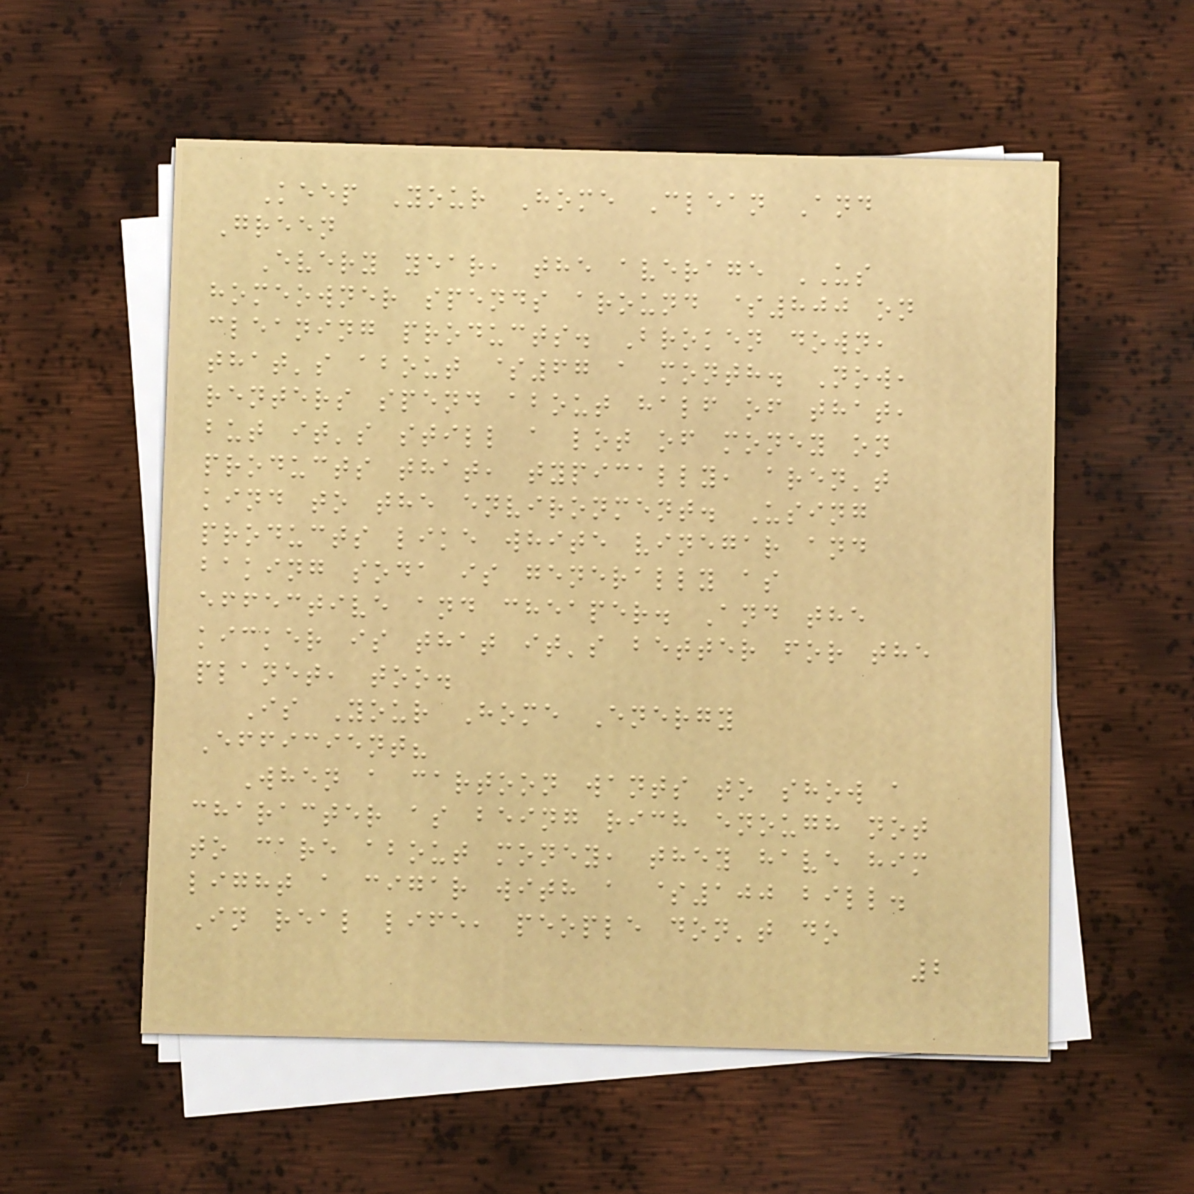Keep Your Home Clean And
Green
Every year, the average US
homeowner spends around $800 on
cleaning products. Broken down,
that's about $67 a month. Now,
renters spend about half of that,
but it's still a lot of money on
products that, typically, aren't
kind to the environment. Using
products like white vinegar and
baking soda is generally as
effective and cheaper. And the
kicker is that it's better for the
planet, too.
Is Your Home Energy
Efficient?
When a cartoon wants to show a
character as being rich enough not
to care about money, they have him
light a cigar with a $100 bill.
In real life, people don't do
2
